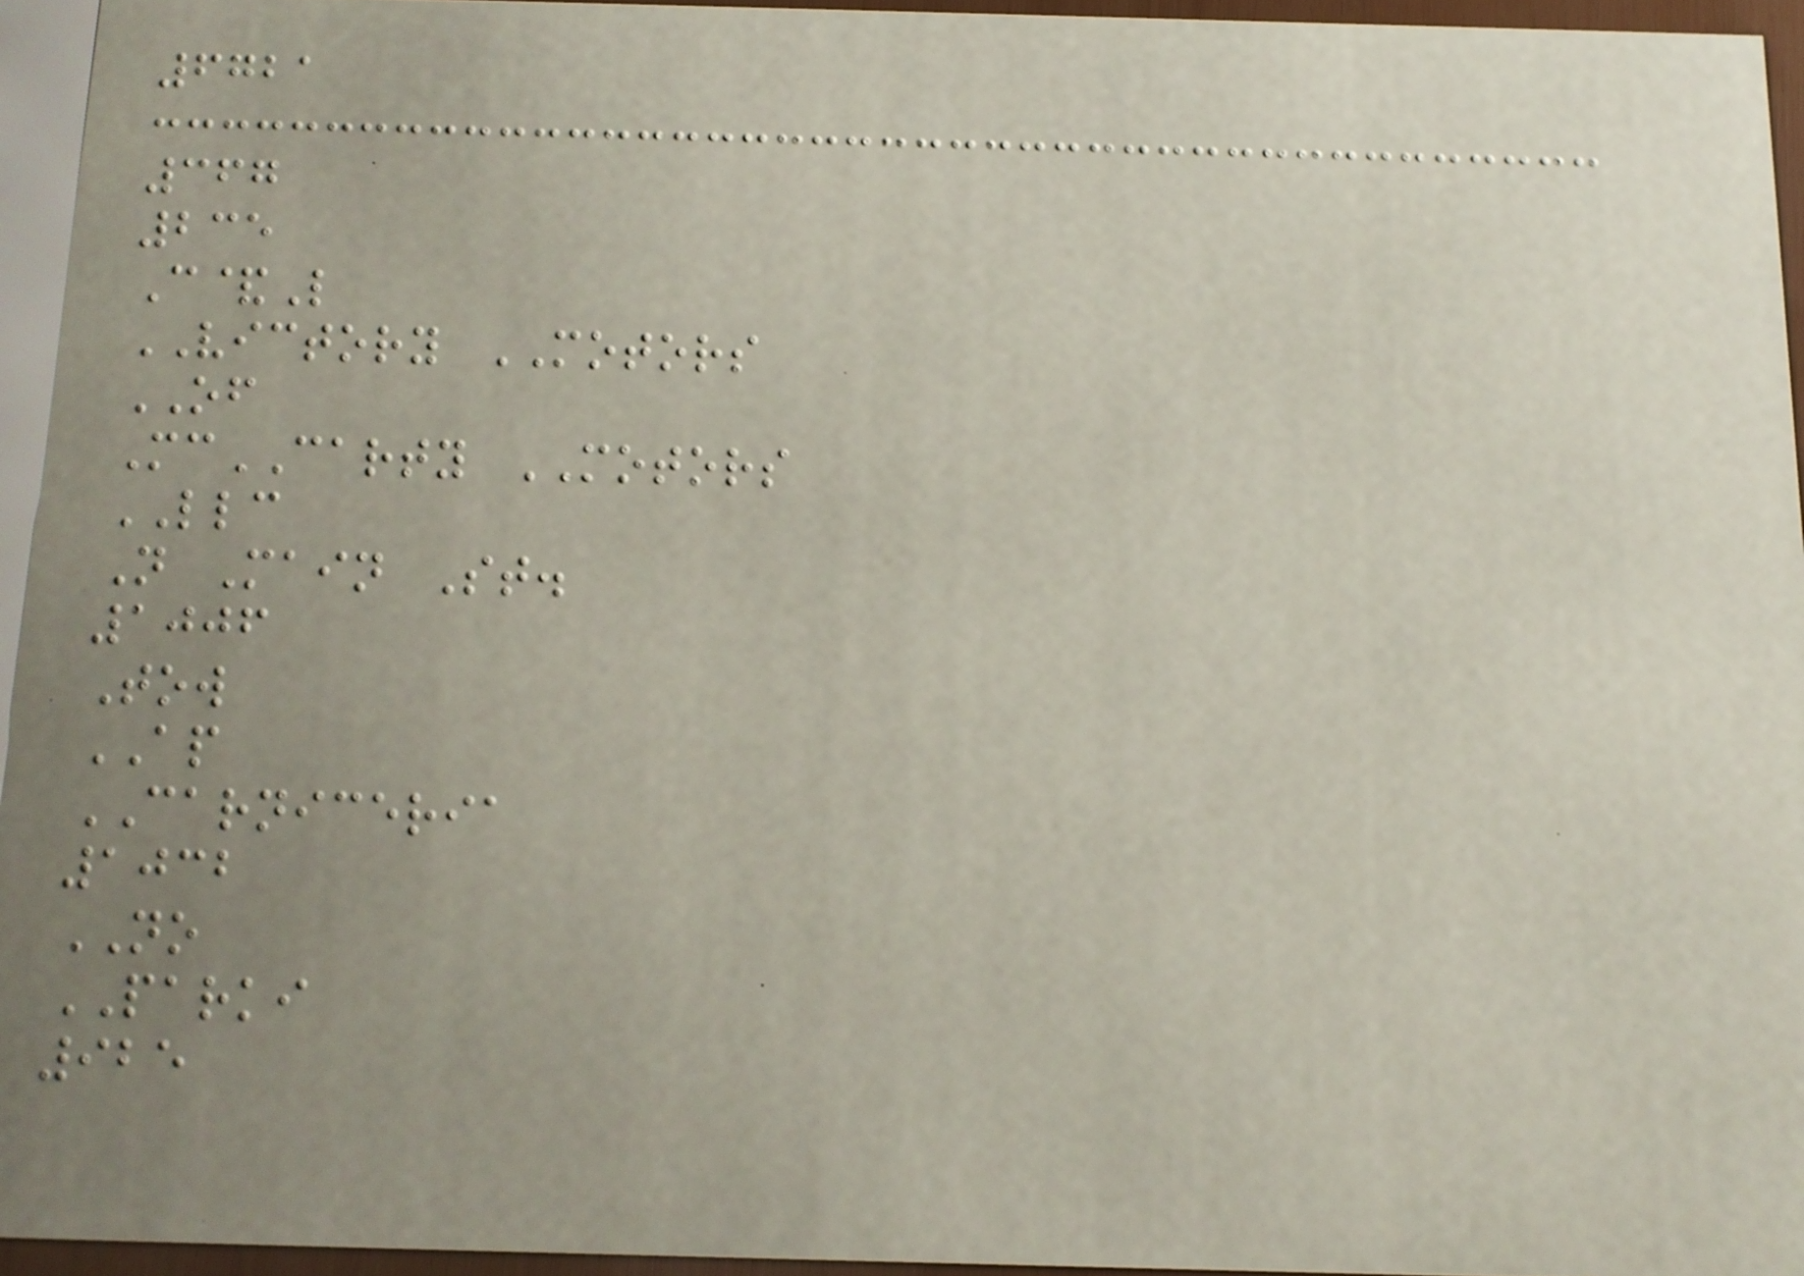6721
367
235
C&L
VICTORY MOTORS
OF
McCARTY MOTORS
LLC
N Main St.
1006
Tow
AP
CARNICERIA
1032
NO
PARKI
925
